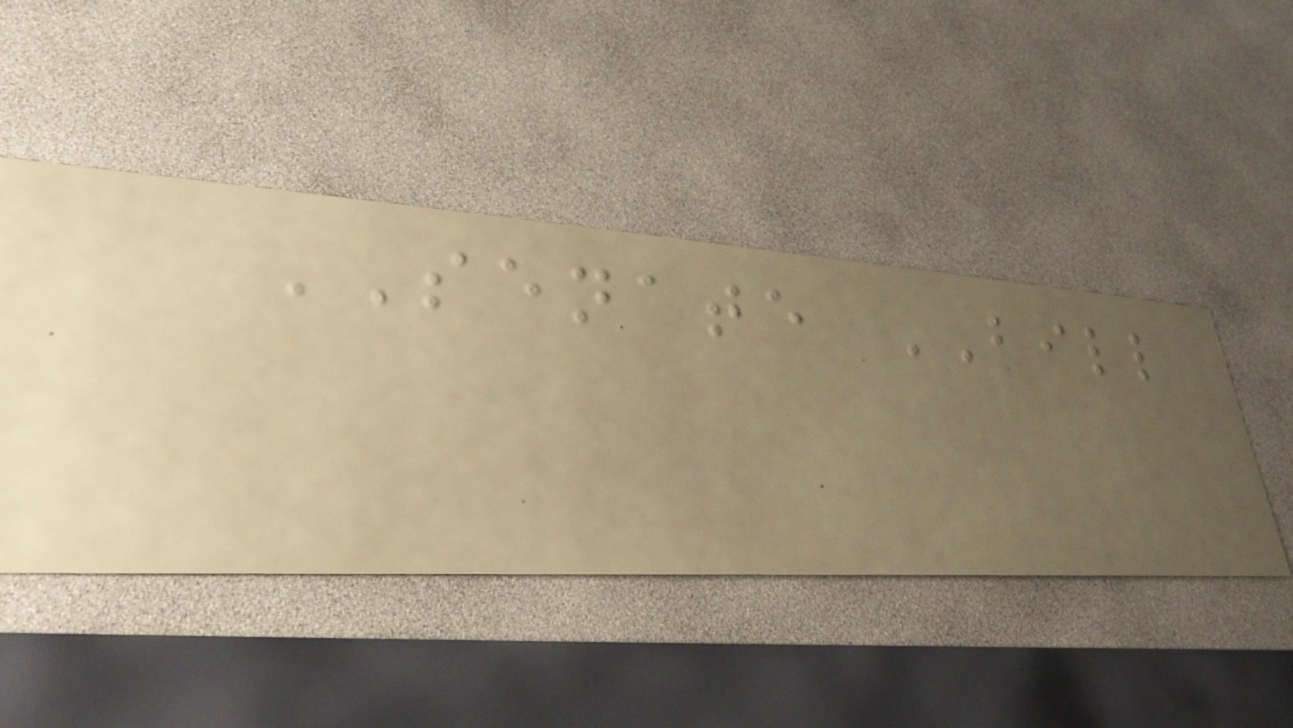SENATE BILL
